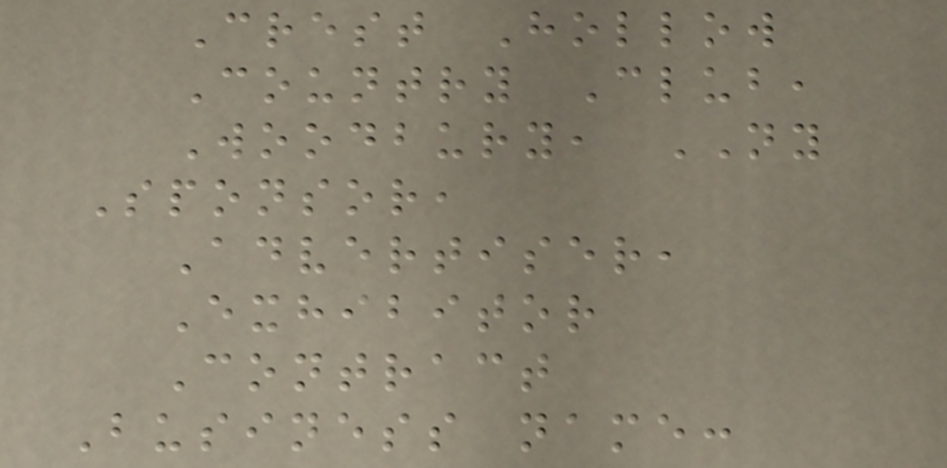Crest Hollow
Country Club,
Woodbury, NY
Sponsor,
Advertiser,
Exhibitor
Contract
Business name:
